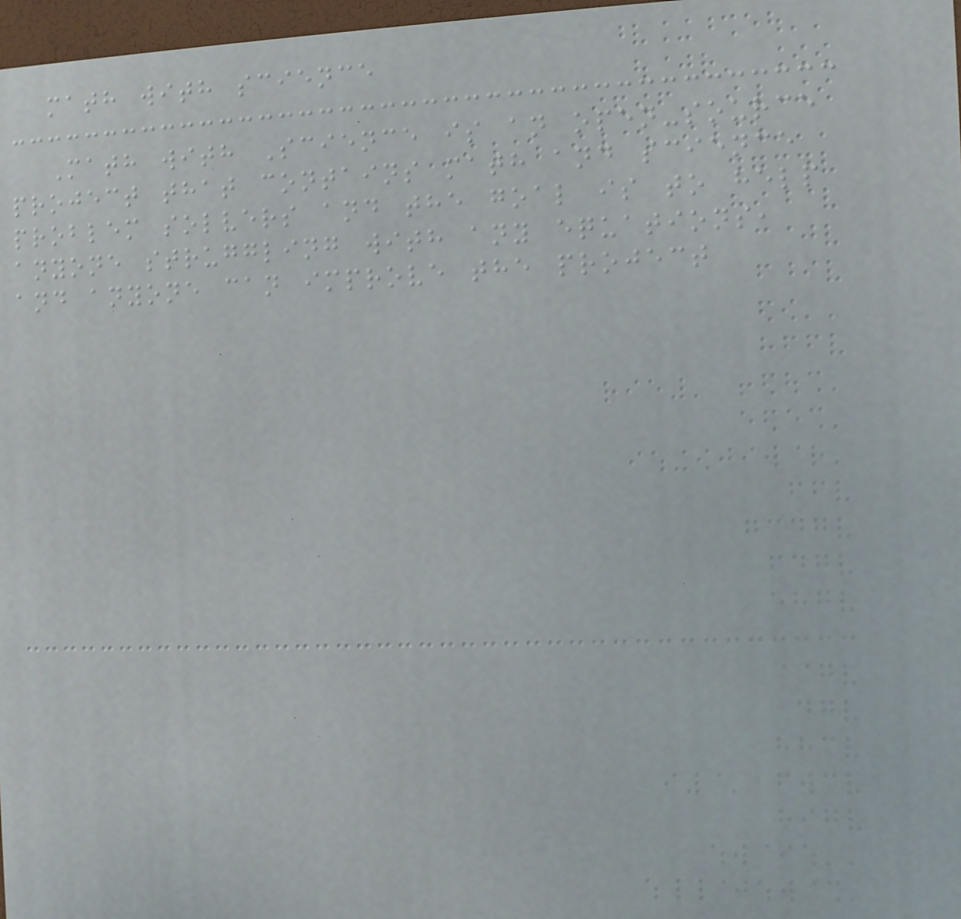math with science
Math with Science is an open-source
project that contains math and science
problem solvers and the goal is to help
anyone struggling with any equations,
and anyone can improve the project
